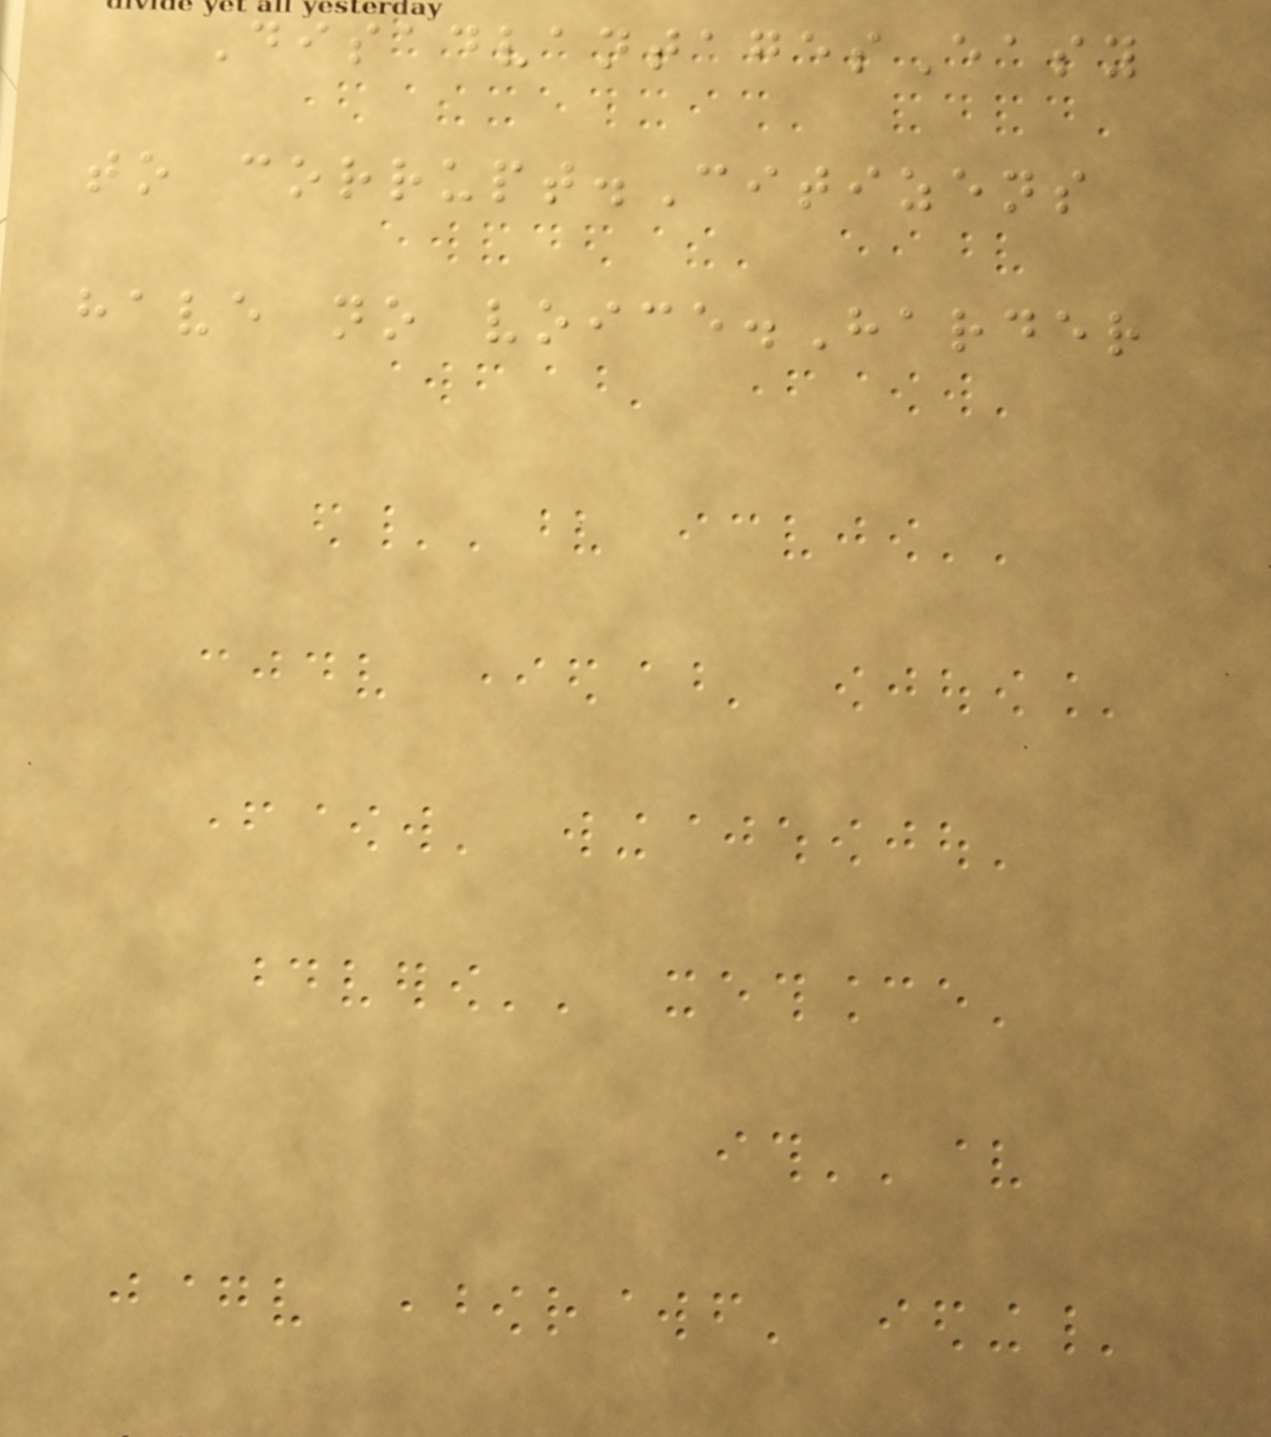DisadvantagesEasy
to corrupt.Citizens
have no voice.Harder
